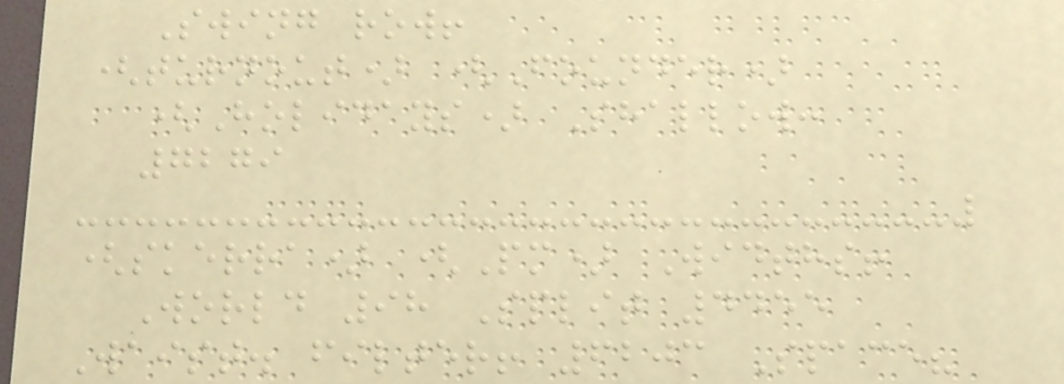Swing row!
(turnout) (Founder)
(Holidays) Shallow:
7279
(skerra) (Pm) Widths!
World 98 Split 4455
Waist. filter! 6203 Space?
